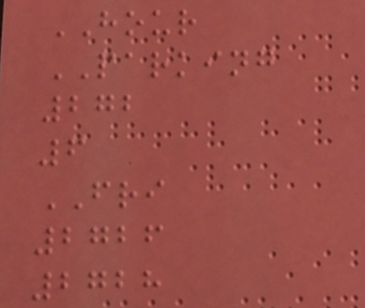HOUR
PARKING
272
6
FRI
2726
2728
